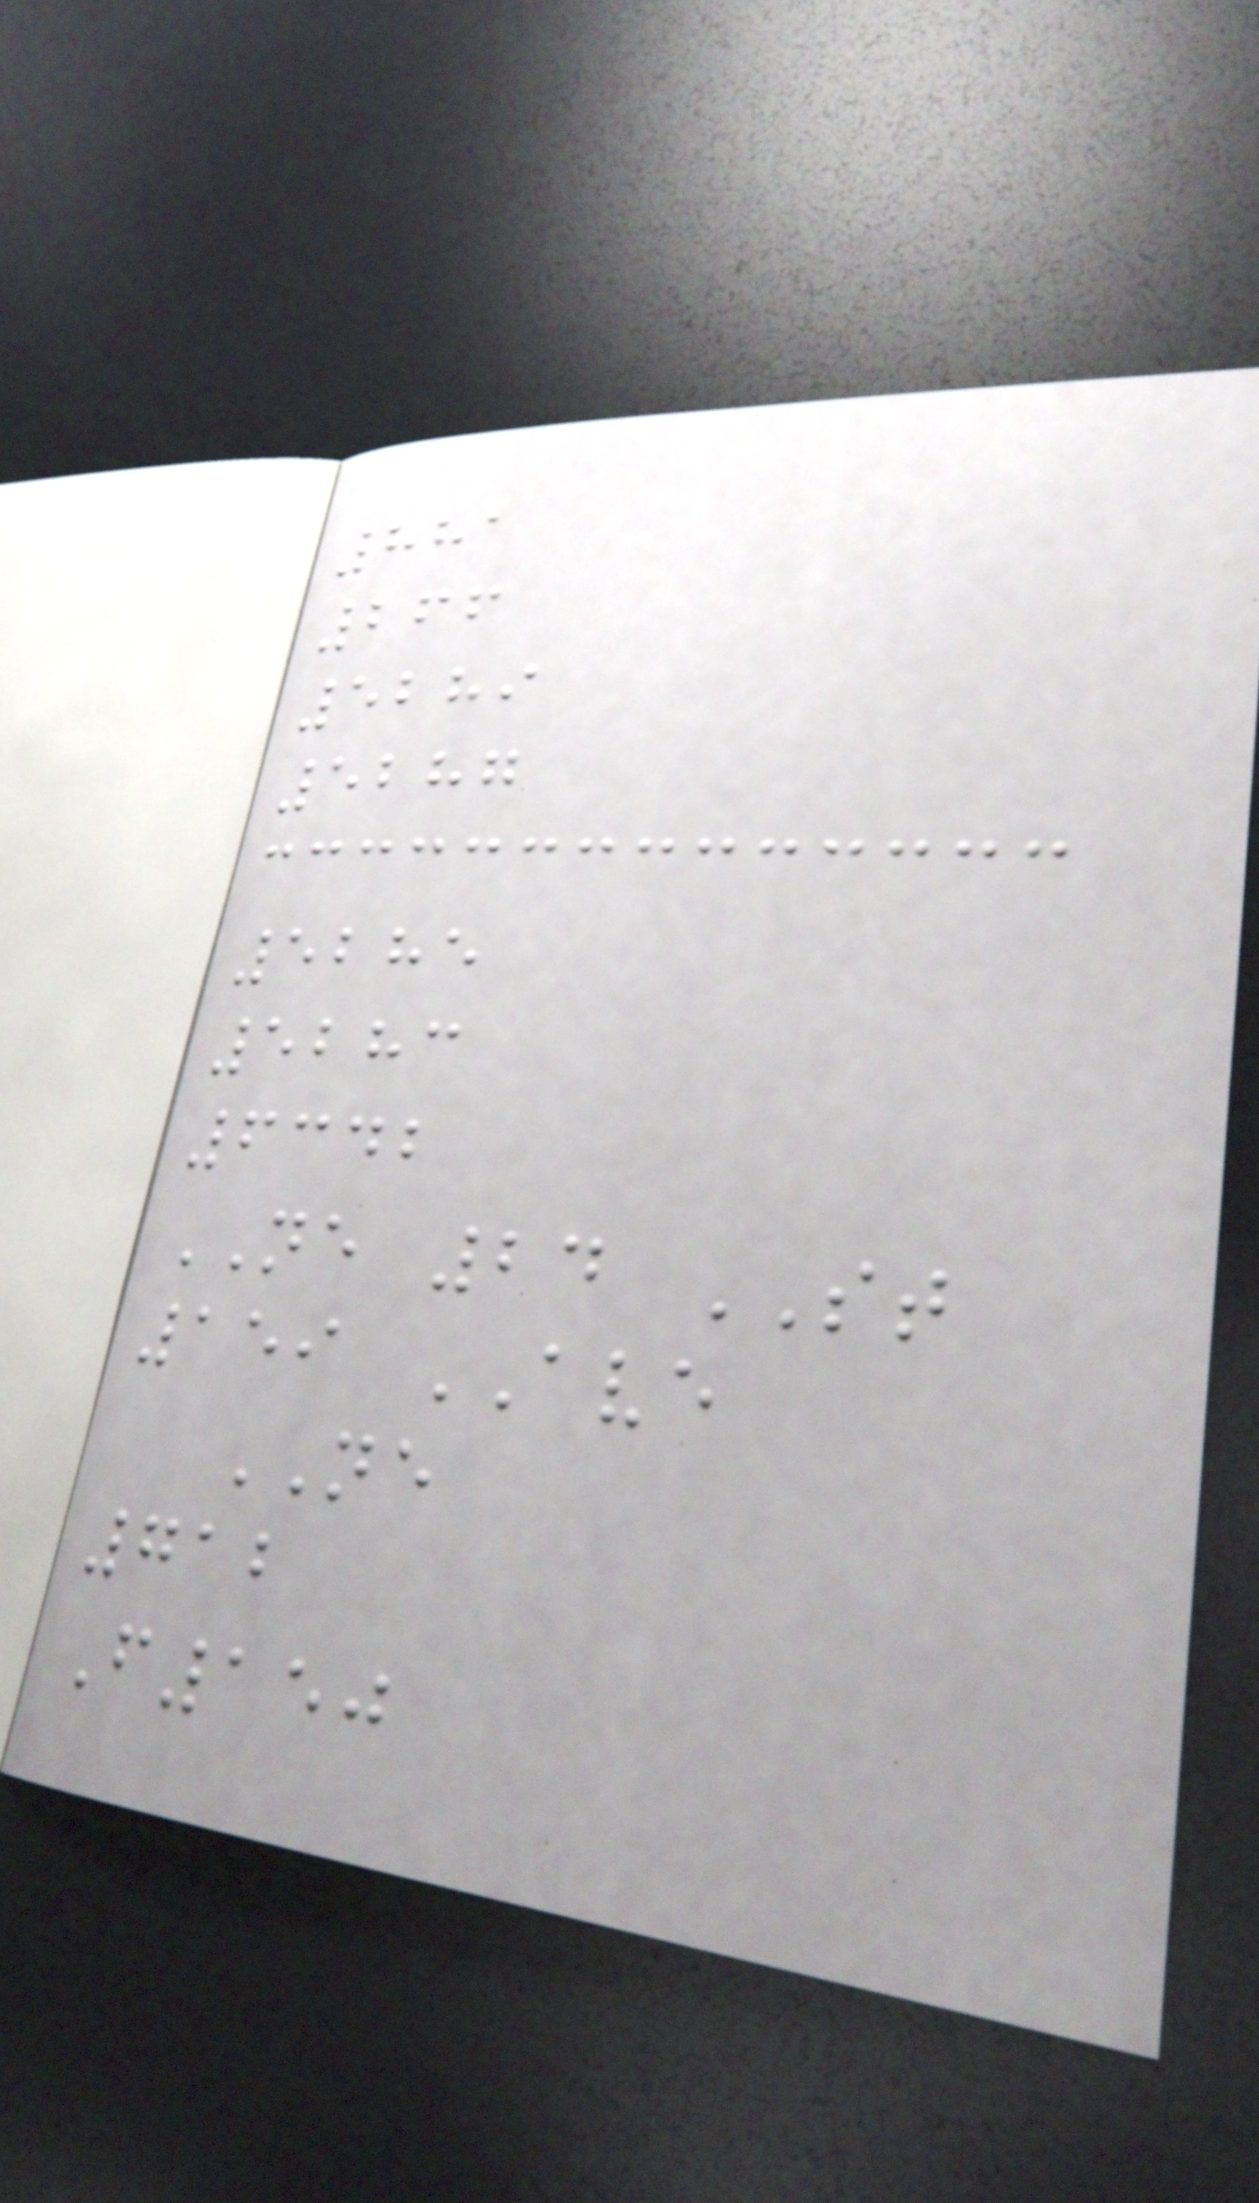881
266
5289
5287
5285
5283
6342
NE 24 ST
159 AVE
NE
712
F150
